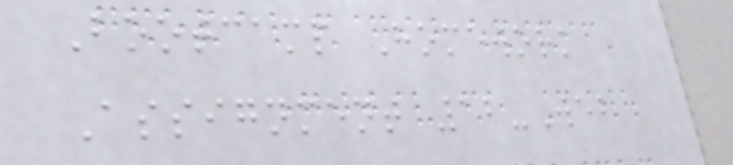Bootcamp Homework
Assignment 12-Web
